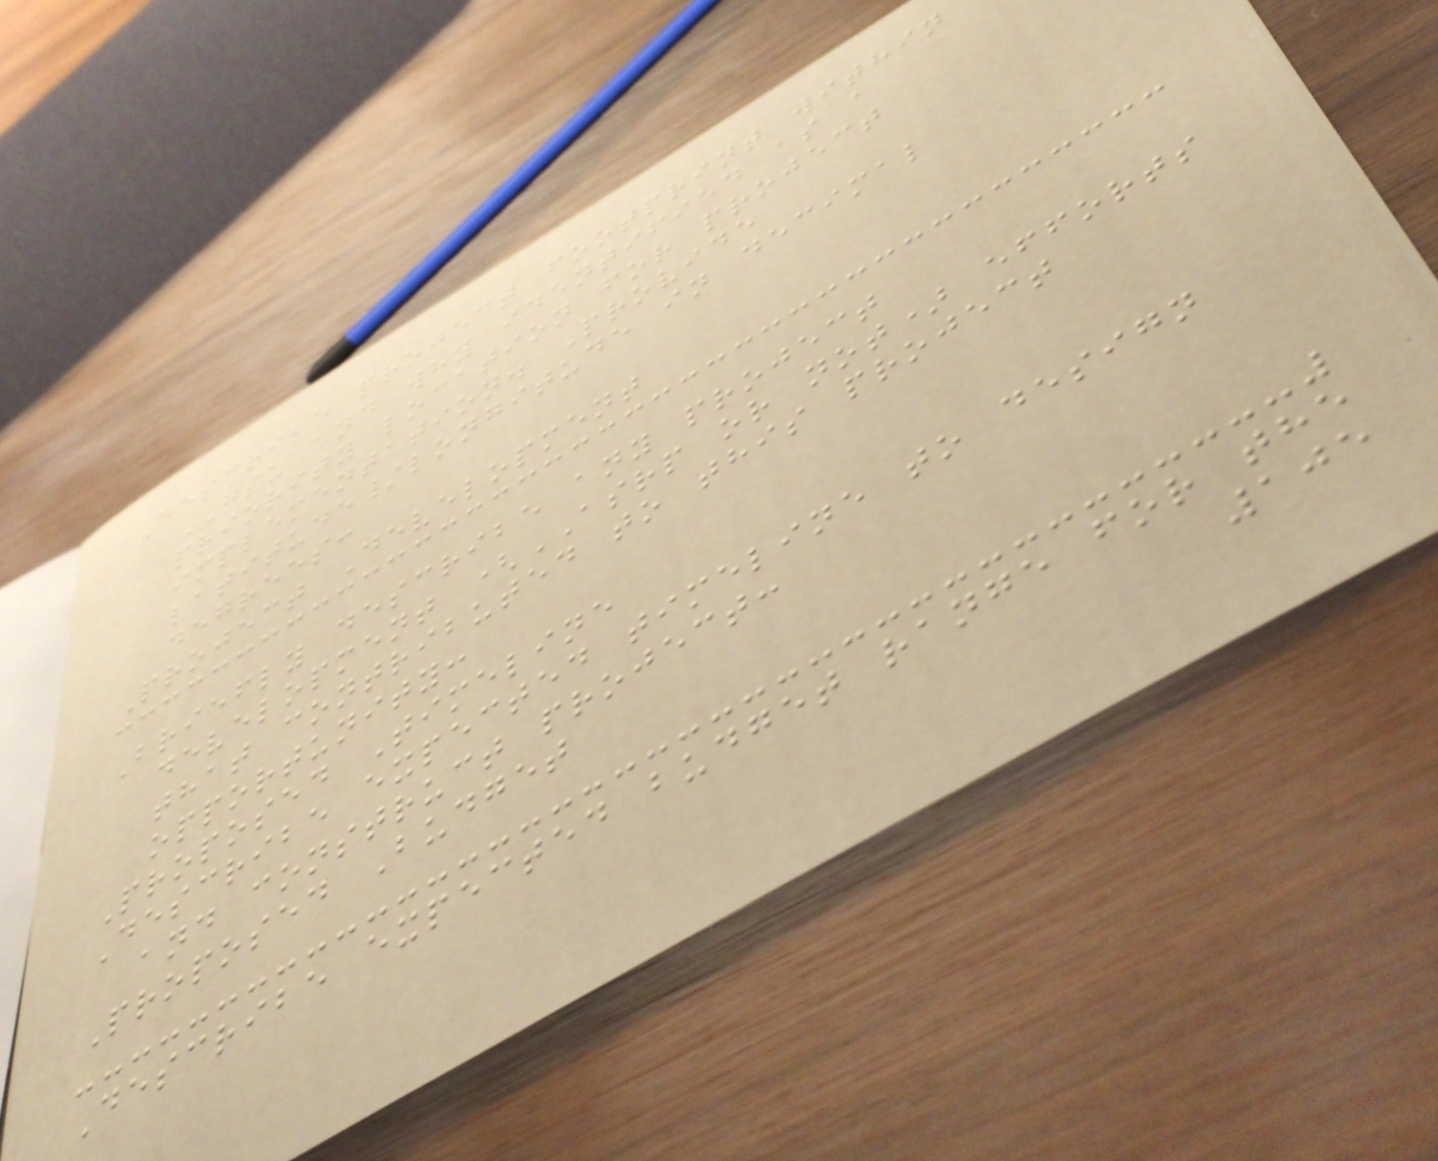Describe project footprint within
GSU and why identified as a
priority location for project
implementation. Provide
latitude/longitude in decimal
degrees:
Project Development
Briefly describe any project
development (ASRP or not) efforts
that contributed to this project
opportunity:
Proposed Timeline
Describe expected timeline to design
and construct project:
Proposed Budget
Describe expected budget range for the
105
